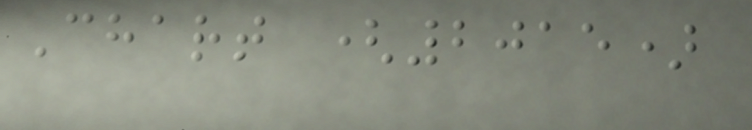Chart (2015)
